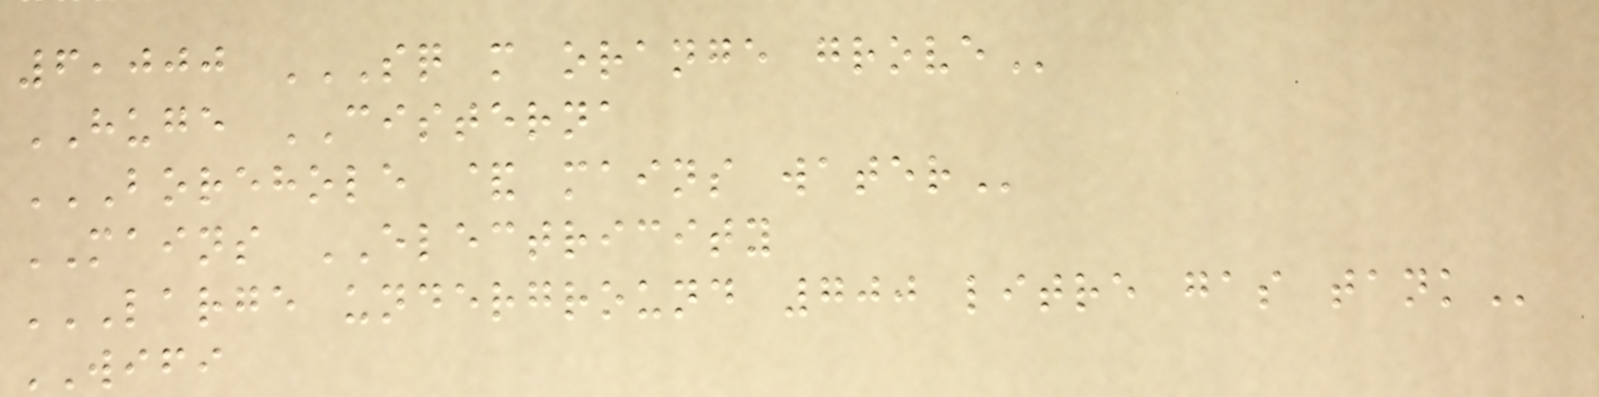6,000 SQ M ORANGE GROVE
HUGE CISTERNA
BOREHOLE & MAINS WATER
MAINS ELECTRICITY
LARGE UNDERGROUND 700 LITRE GAS TANK
WIFI
